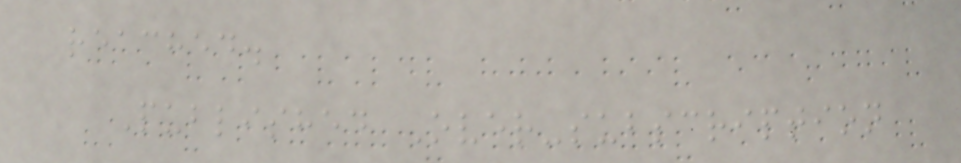reached.
Published Over-subscription
